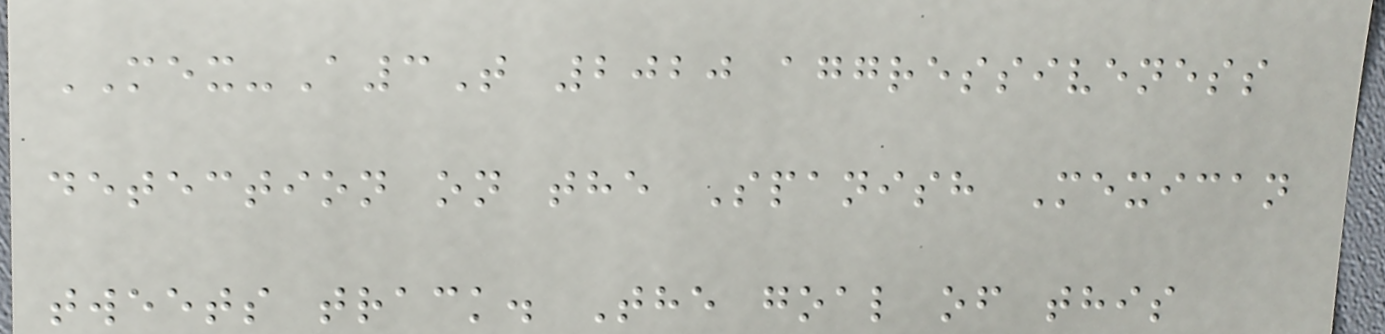MEX-A3T 2020 aggressiveness
detection on the Spanish Mexican
tweets track. The goal of this
